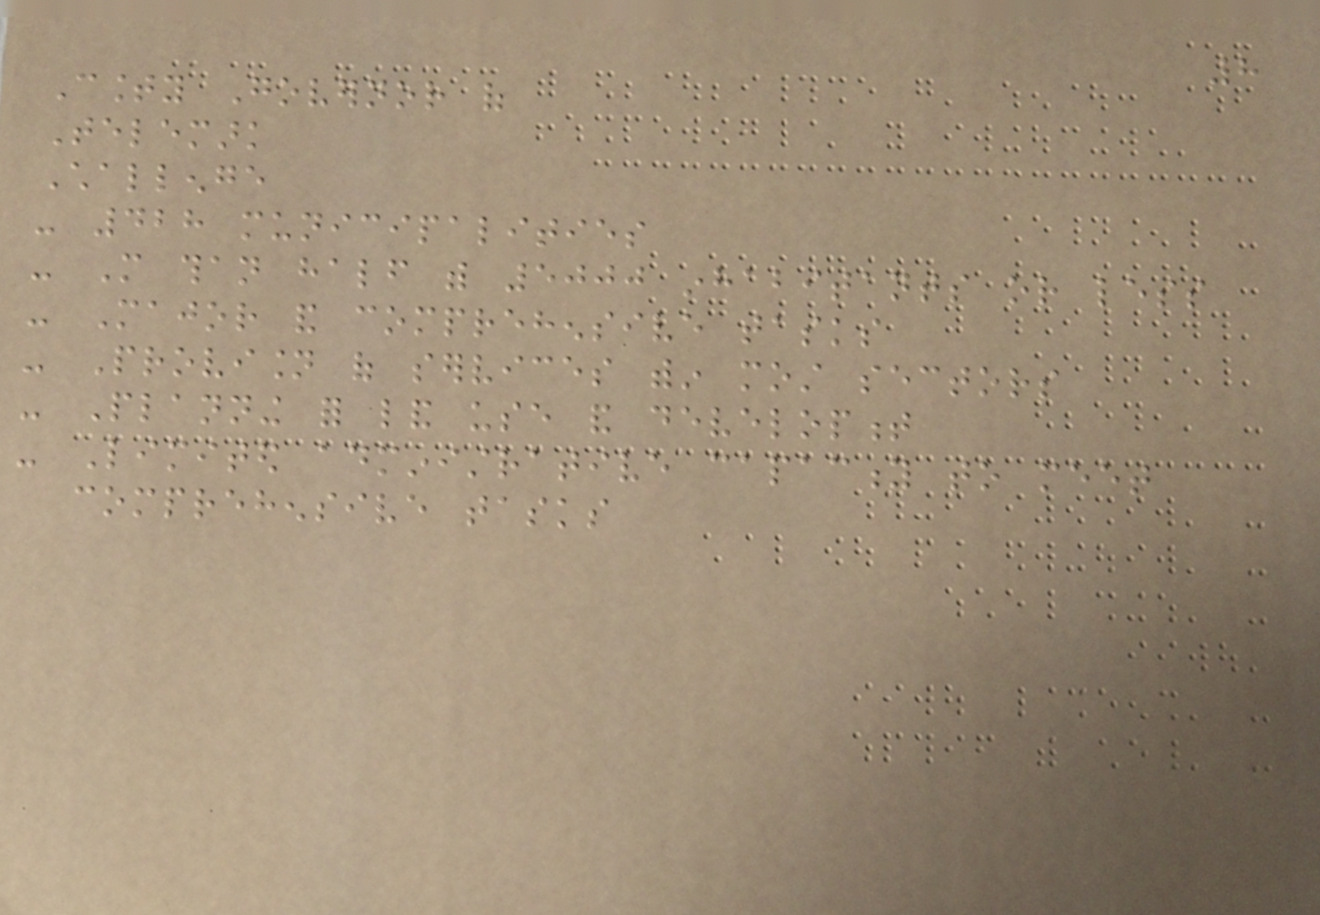8
County Governor of
Telemark
Challenge
- 428 municipalities
- More than half with 5000 inhabitants or less
- Major and comprehensive tasks
- Provision of services within most sectors
- Planning for land use and development
- Limited administrative capacity to meet
comprehensive tasks
